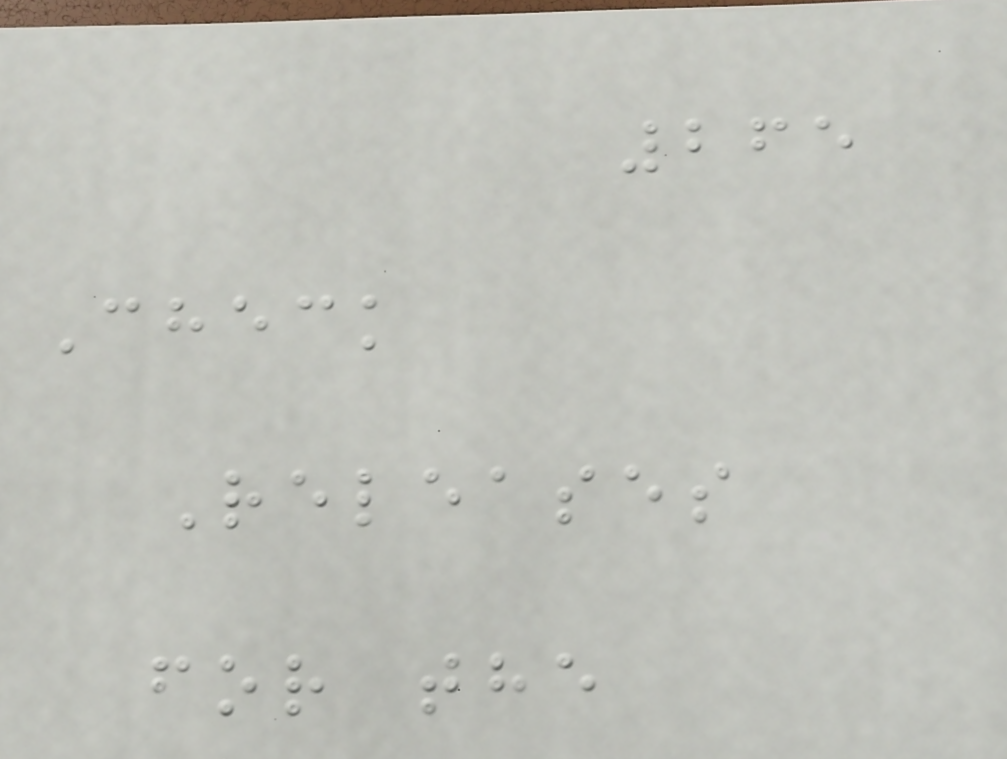265
Check
Releases
for the
